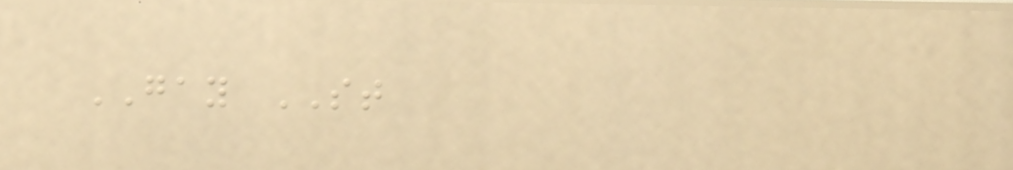GAY ST
